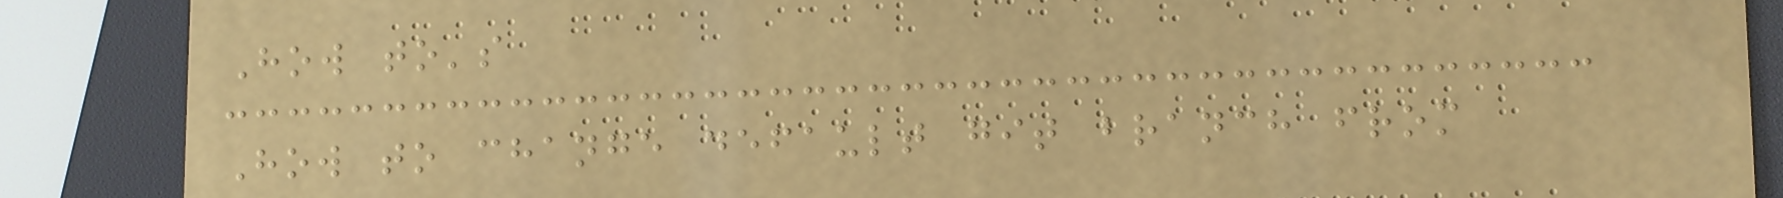How to's
How to change default git branch from
